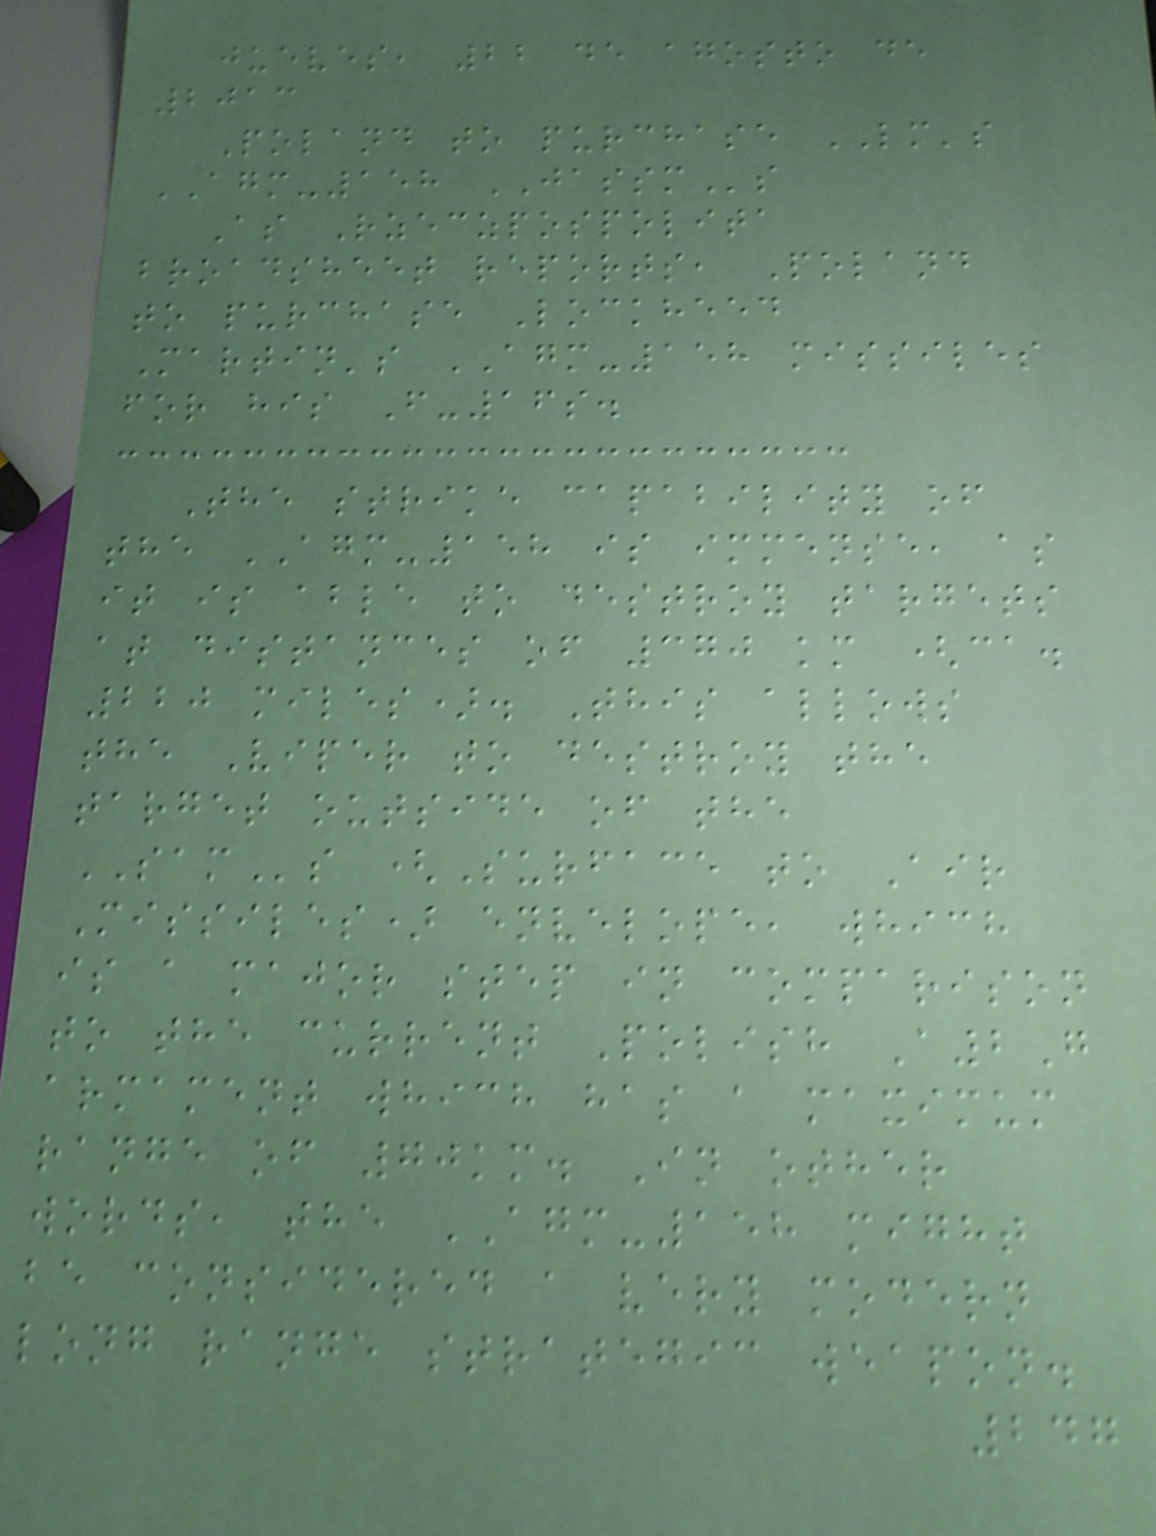jueves, 22 de agosto de
2013
Poland to purchase LM's
AGM-158 JASSMs
As Rzeczpospolita
broadsheet reports, Poland
to purchase Lockheed
Martin's AGM-158 missiles
for his F-16s.
The strike capability of
the AGM-158 is immense, as
it is able to destroy targets
at distances of 370 km (ca.
220 miles). This allows
the Viper to destroy the
target outside of the
SAMs (Surface to Air
Missiles) envelope, which
is a major step in comparison
to the current Polish A2G
armament which has a maximum
range of 70km. In other
words, the AGM-158 might
be considered a very modern
long range strategic weapon.
247
